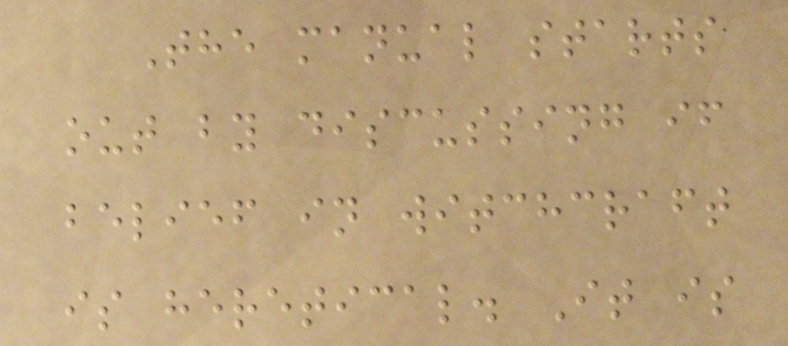The manual starts
out by discussing if
belief in witchcraft
is heretical. It is
